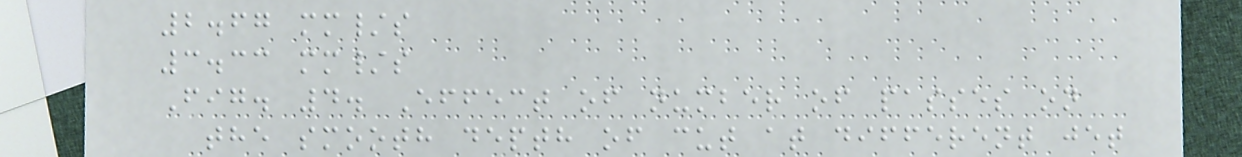2.67 mm/s
3.33 mm/s
Fig. 4. Effect of number of passes on
the smooth depth of cut at different jet
